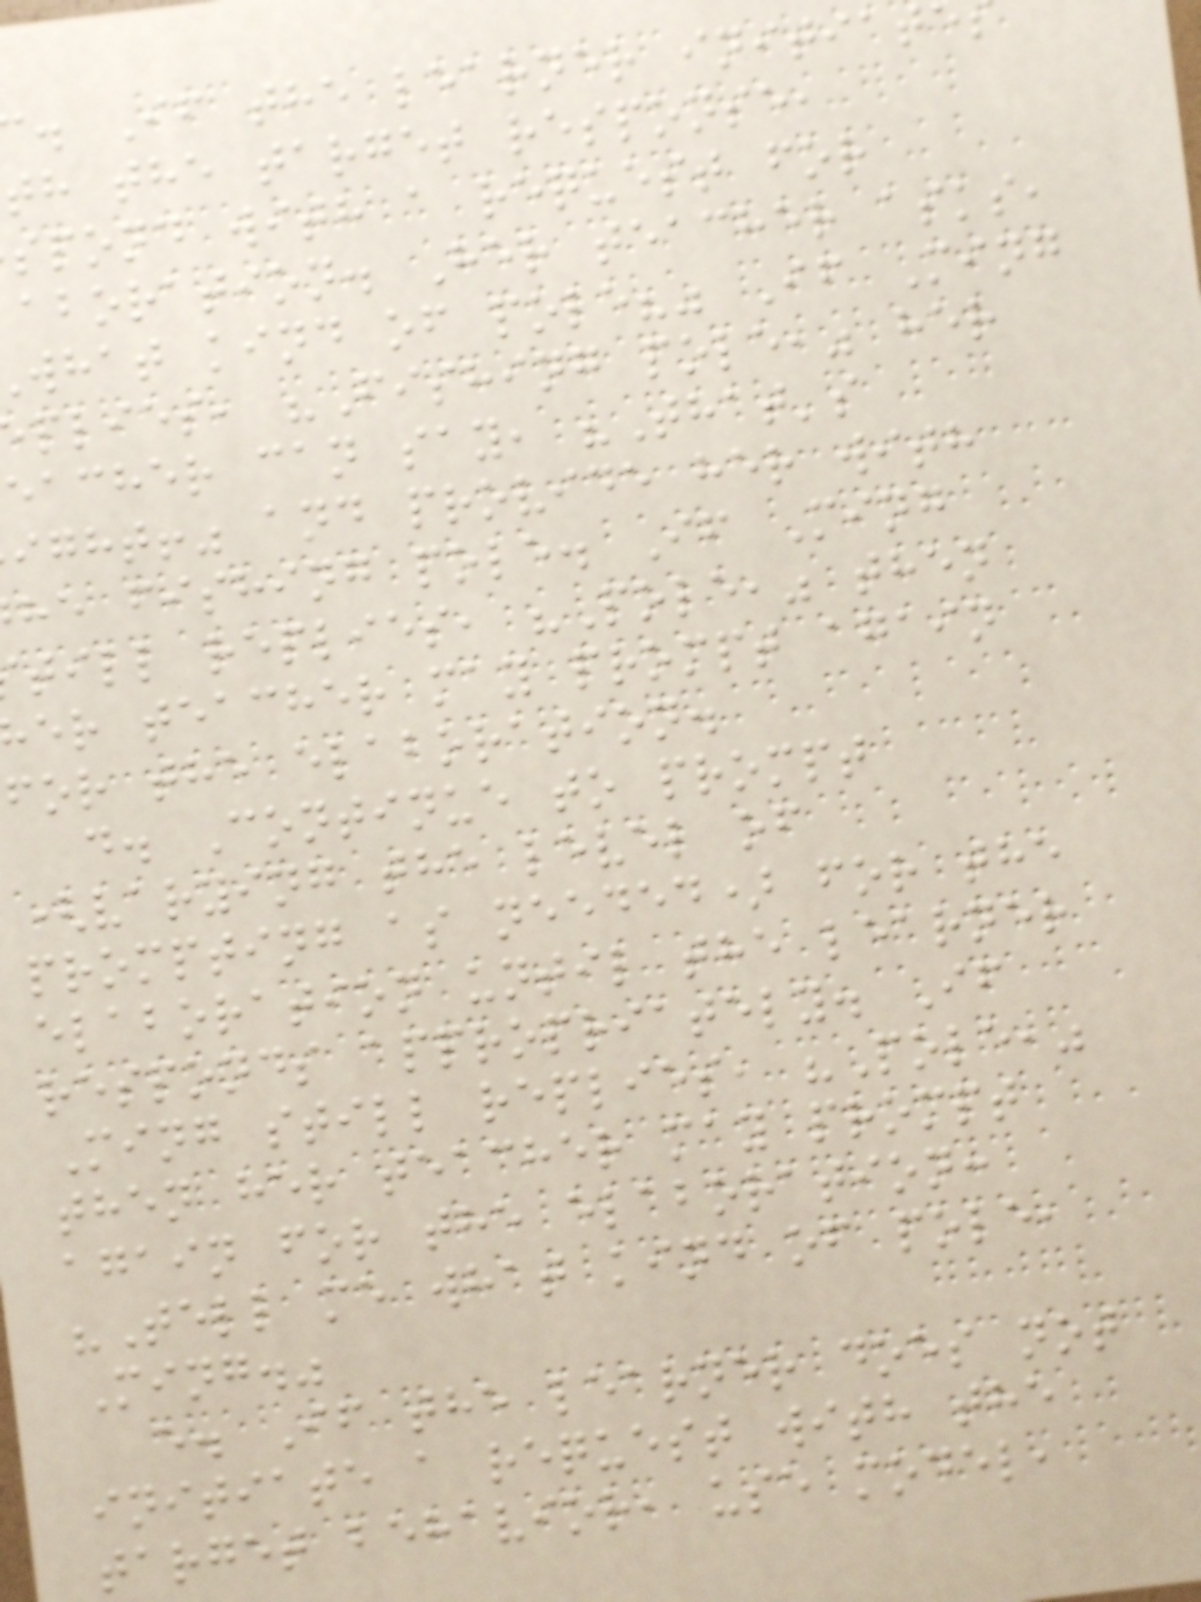. If the learner initiat
th the target response,
spond with a request for
aboration. Her teacher asks,
what kind of pole?" If Ming
plies, "Fishing pole," her
eacher can say, "That's
ight!" and provide her with
he fishing pole. If Ming
till replies, "Pole," then
er teacher may prompt again
for the elaboration.
d. Continue to prompt
(varying the level of
prompting as needed) for the
elaboration until the learner
responds appropriately. If
Ming still replies, "Pole,"
then her teacher may prompt
again for the elaboration:
"Tell me what kind of pole,
Ming."
e. If the learner does not
initiate a request with the
target behavior, use model,
